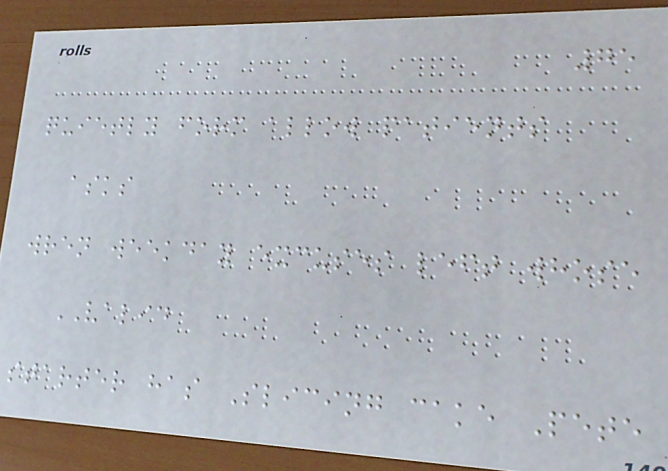75
quietly form allow patients
asks
wren weekday excuses left whose
VALID
starter has Slicing cake Pete
